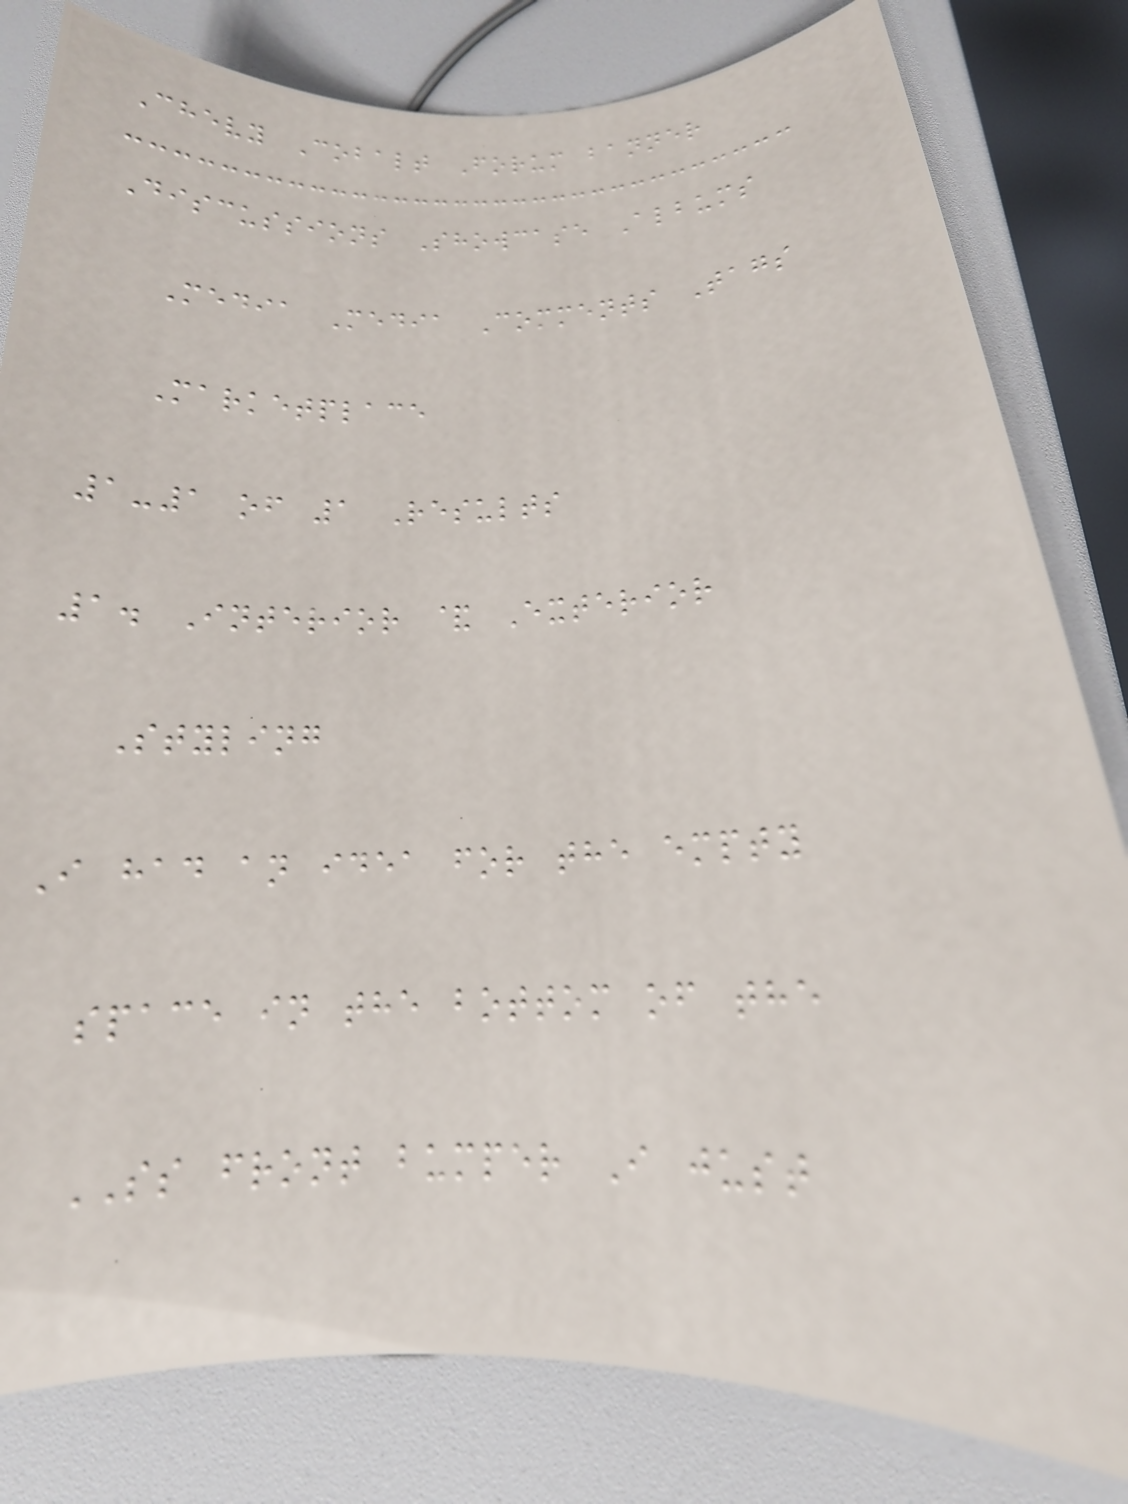Chevy Cobalt Forum banner
Discussions Showcase Albums
Media Media Comments Tags
Marketplace
1-1 of 1 Results
1. Interior & Exterior
Styling
I had an idea for the empty
space in the bottom of the
SS front bumper I just
